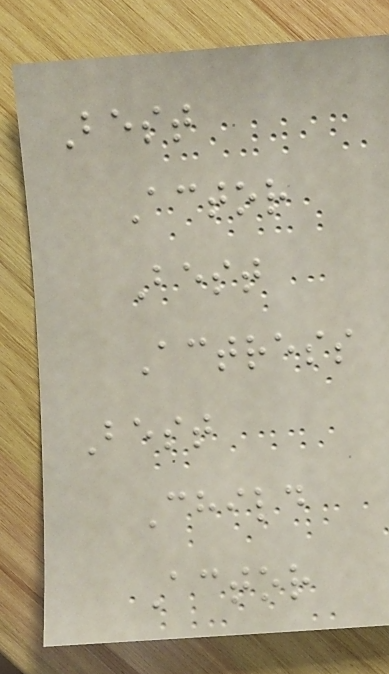Best
Actor
Best
Actress
Best
Child
Actor
